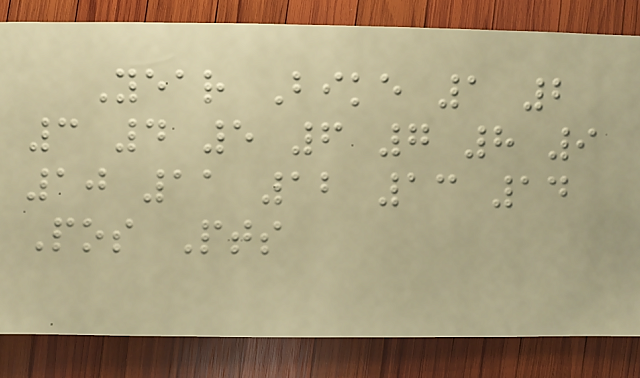Year Bike 1 2
3 4 5 6 7 8 9
10 11 12 13 14
Pos Pts
